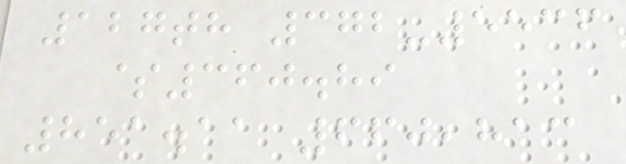127th 372-5536
$360.89
851.11 660,813
